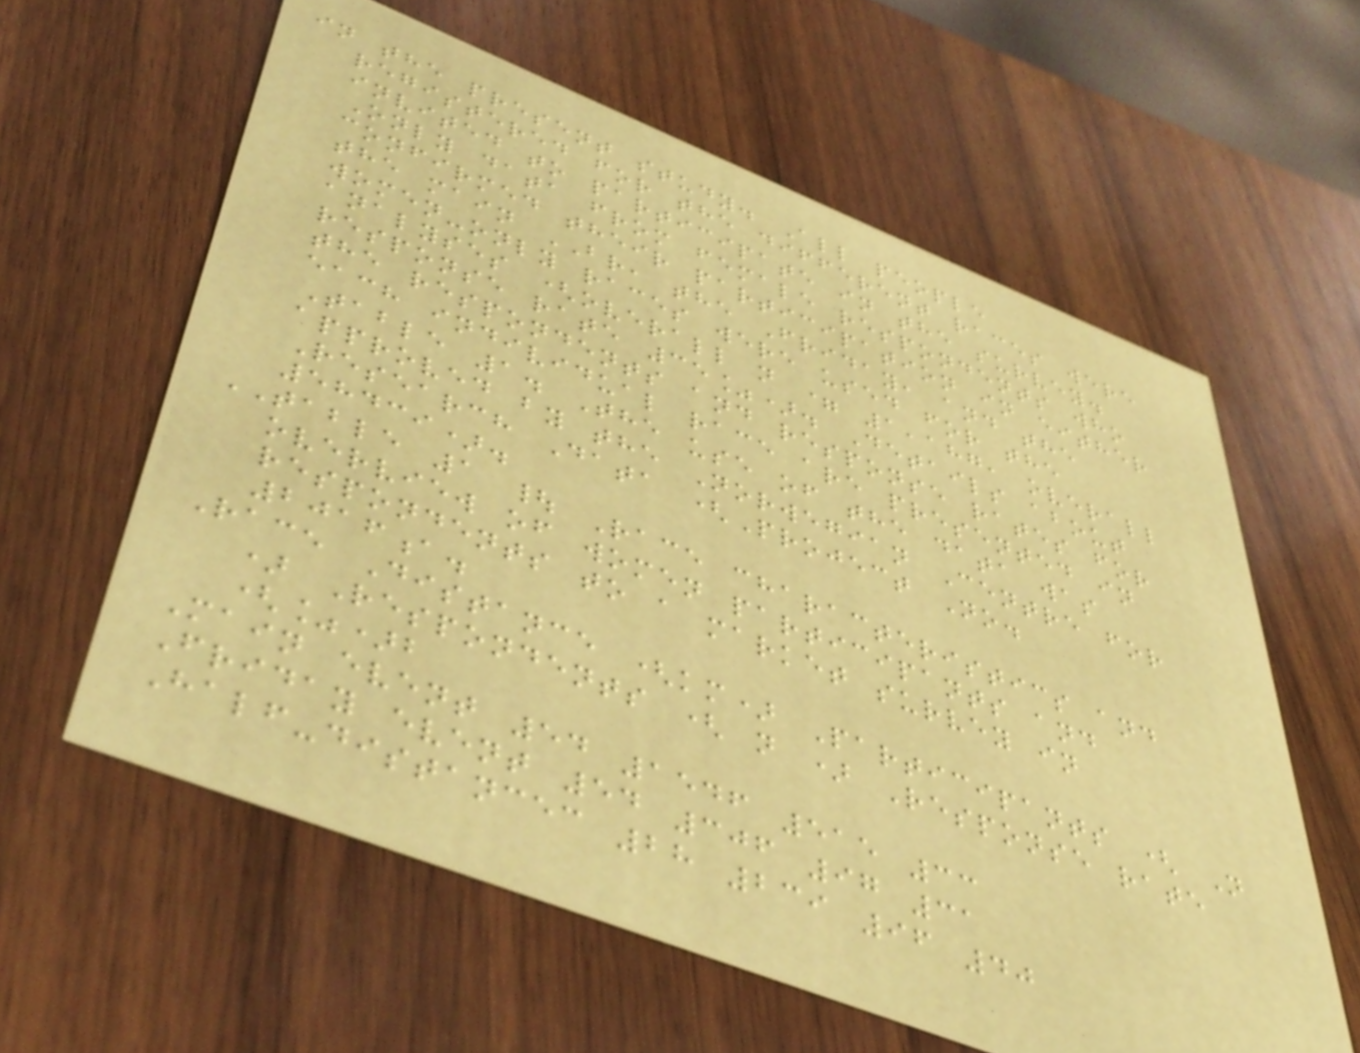in the present study. All people
registered for the different races were
invited to participate in the survey.
Only data from female respondents who
confirmed their participation in either
the main BR, the Friday, and the
women-only races were used for the
analyses (overall n = 1,187, overall
response rate 35%). Details about
the respondents and response rates for
each individual race are presented in
Table 1. The use of the data was
approved by the Norwegian Centre for
Research Data (Project No.
58439).
TABLE 1 | Race characteristics and
overview of women participants and
respondents to a market survey in
2016a.
Race Distance (km) Participants ( N
) Respondents ( n ) Response rate
(%)b
Main event 54 1546 515 33
Friday event 54 306 97 31
Half-distancec 28 239 96 40
